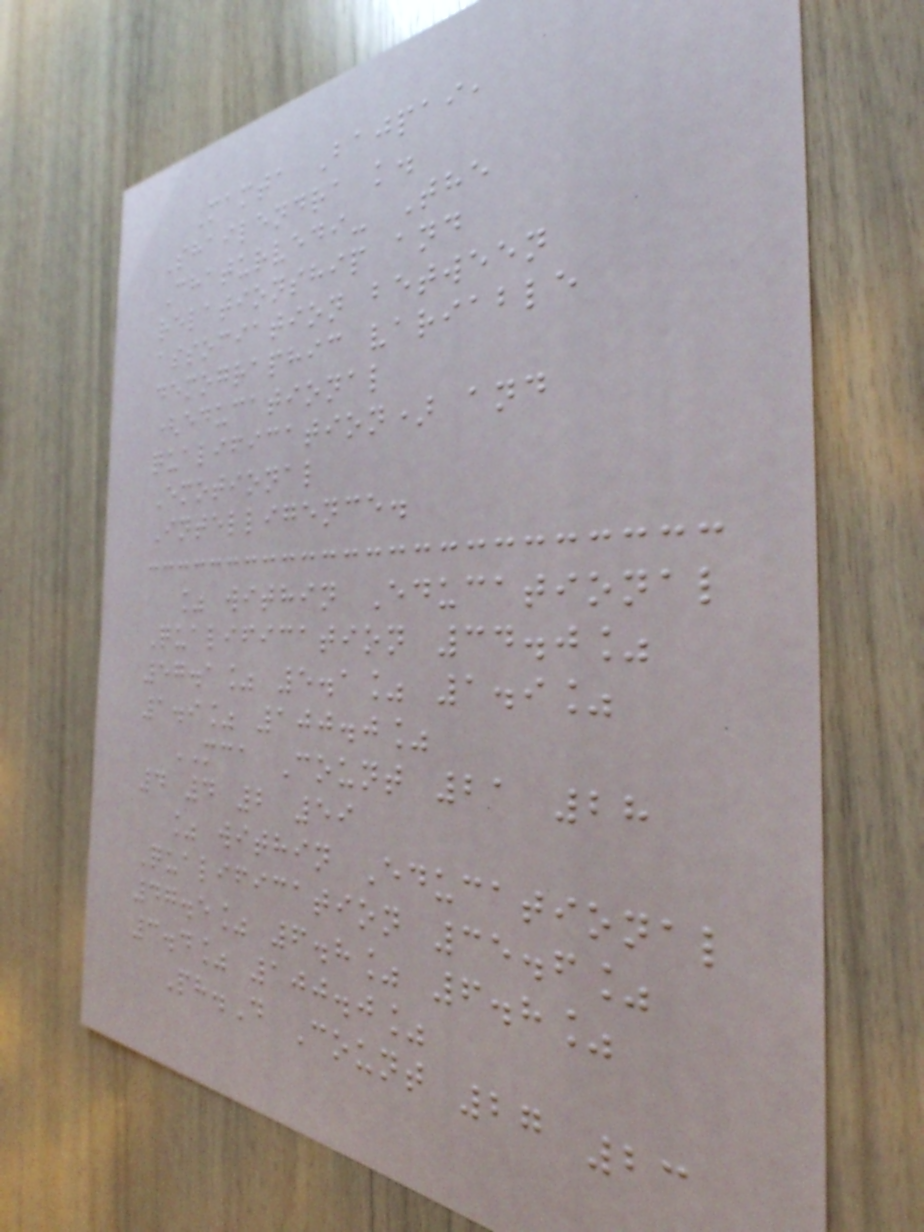Mamta Bajpai,
Shailendra k.
Chaturvedi- The
relationship and
association between
demographic variable
(educational
qualification) and
Emotional
Intelligence.
% within Educational
Qualification 34.0%
57.1% 5.1% 1.9%
1.9% 100.0%
MCA Count 21 28
4 4 2 59
% within Educational
Qualification 35.6%
47.5% 6.8% 6.8%
3.4% 100.0%
Ph.D Count 27 23
